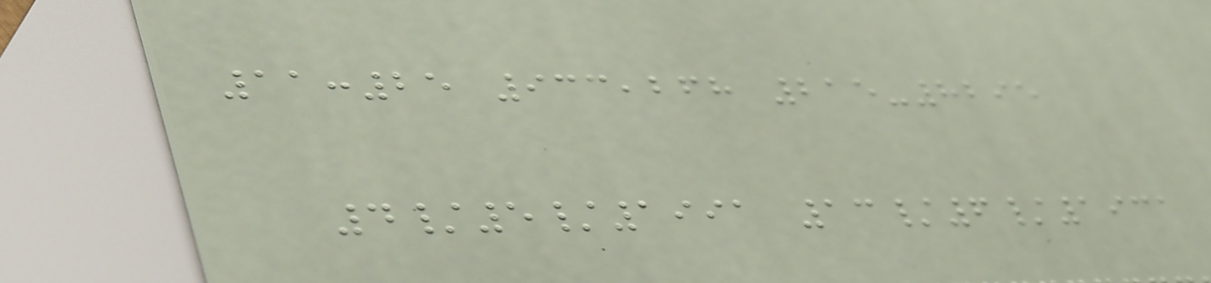11:25 933,268 215-8295
4/5/1991 13/6/1931
